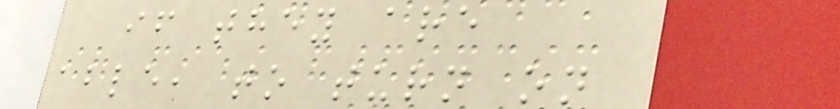if they are
able, to turn on
